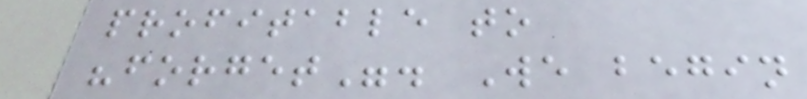profitable to
"forget". We begin
